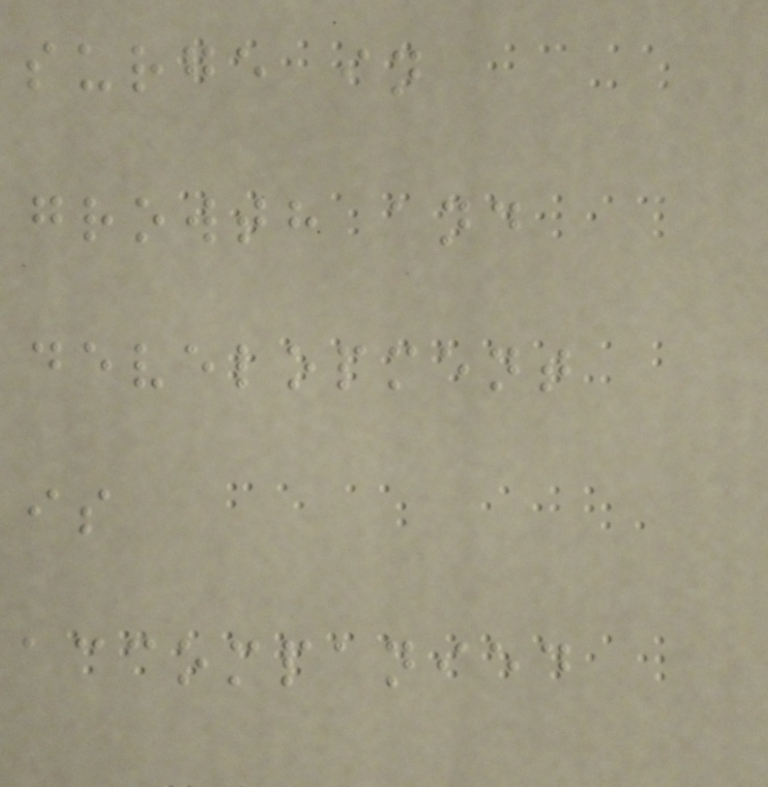surge in
growth and
development
is
accompanied
